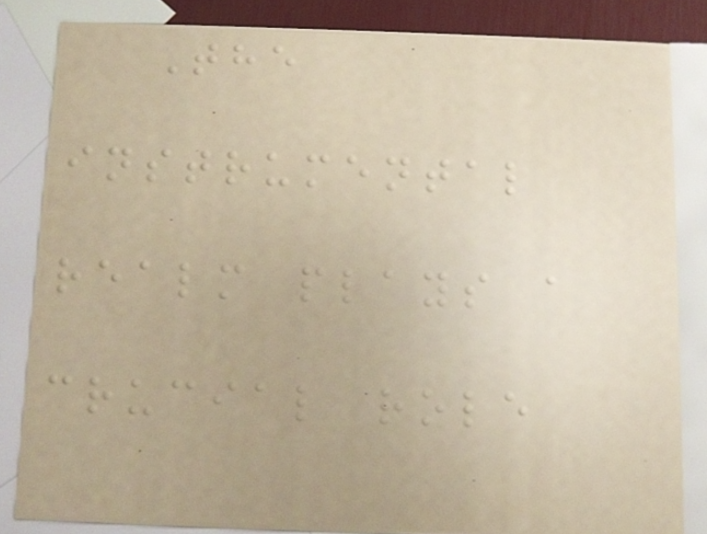The
instrumental
realm plays a
crucial role
